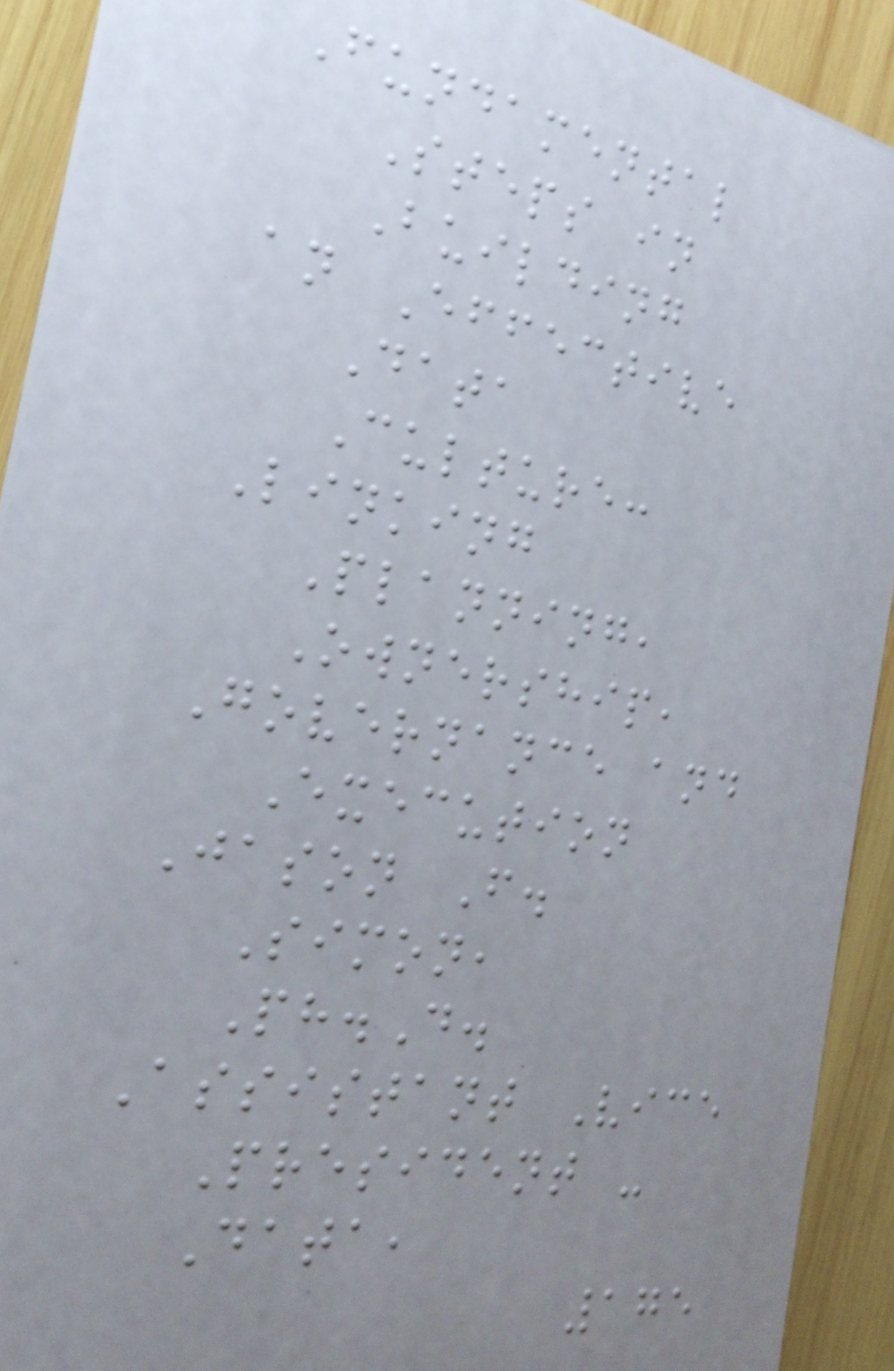Fundamental
Steps in
Building
an Effective
Data
Culture:
Linking
Planning,
Ownership,
Governance and
Execution
Jason F.
Simon,
Ph.D.
Assistant Vice
President -
Data,
175
